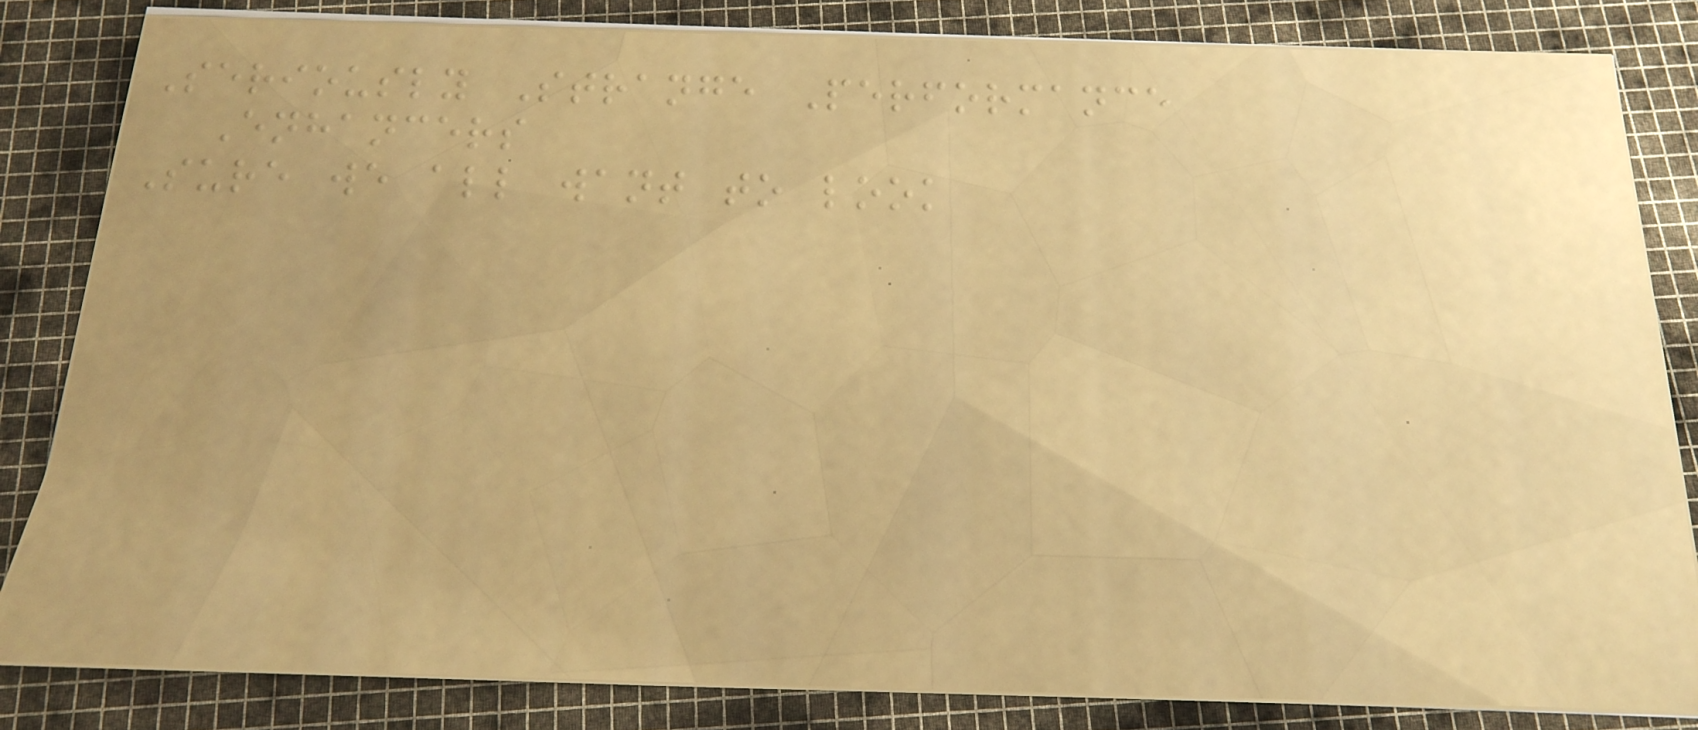Seriously Strange Performance
Enhancers
Sure we all want to look
